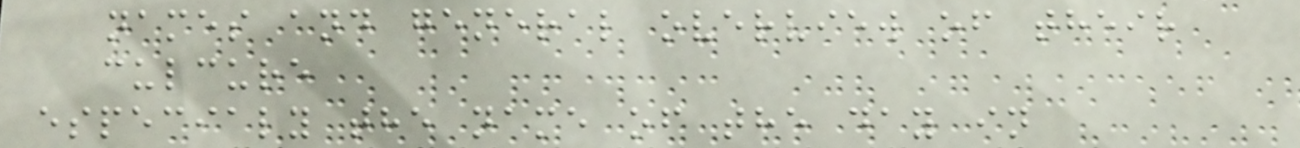names and general overview of their
culcure
especialy the name of the day in
